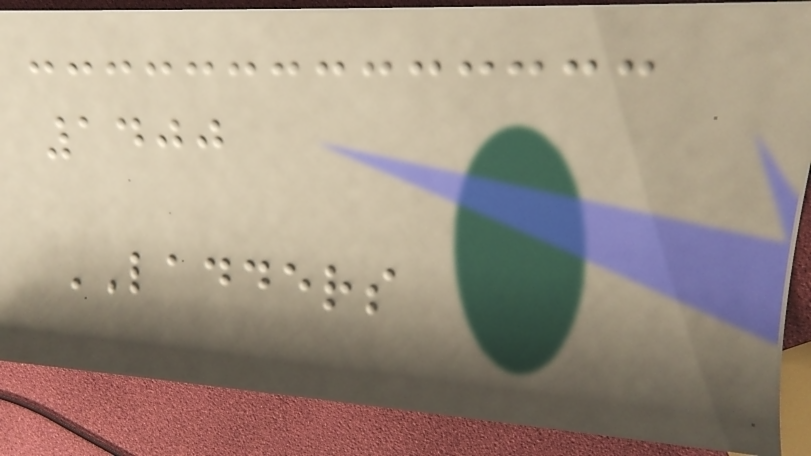1400
LADDERS
